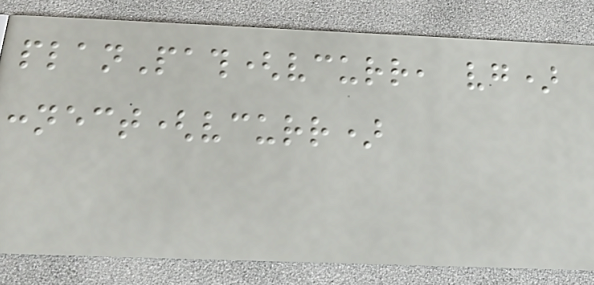planPath(vcurr, vg)
connect(vcurr)
